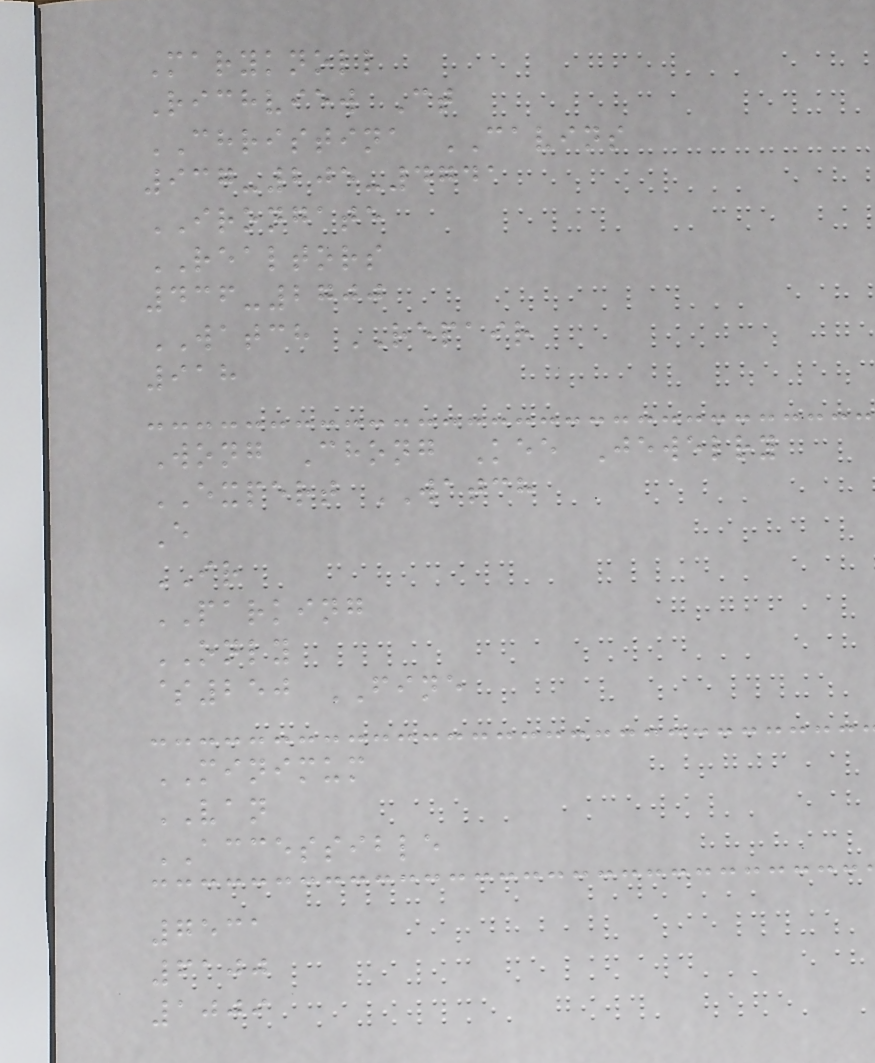Maryknoll
Richview Ct
CHRISTINA CAVINS
937-205-4741
IRONGATE
REALTORS
436-2700
WATCH REPAIR
918
Wong Chong Kee Jewelry
EXPERT WATCH
E
IR
PARKING
ONLY
$250 FINE
MINIMUM
VAN
ACCESSIBLE
7531
6100
1009
